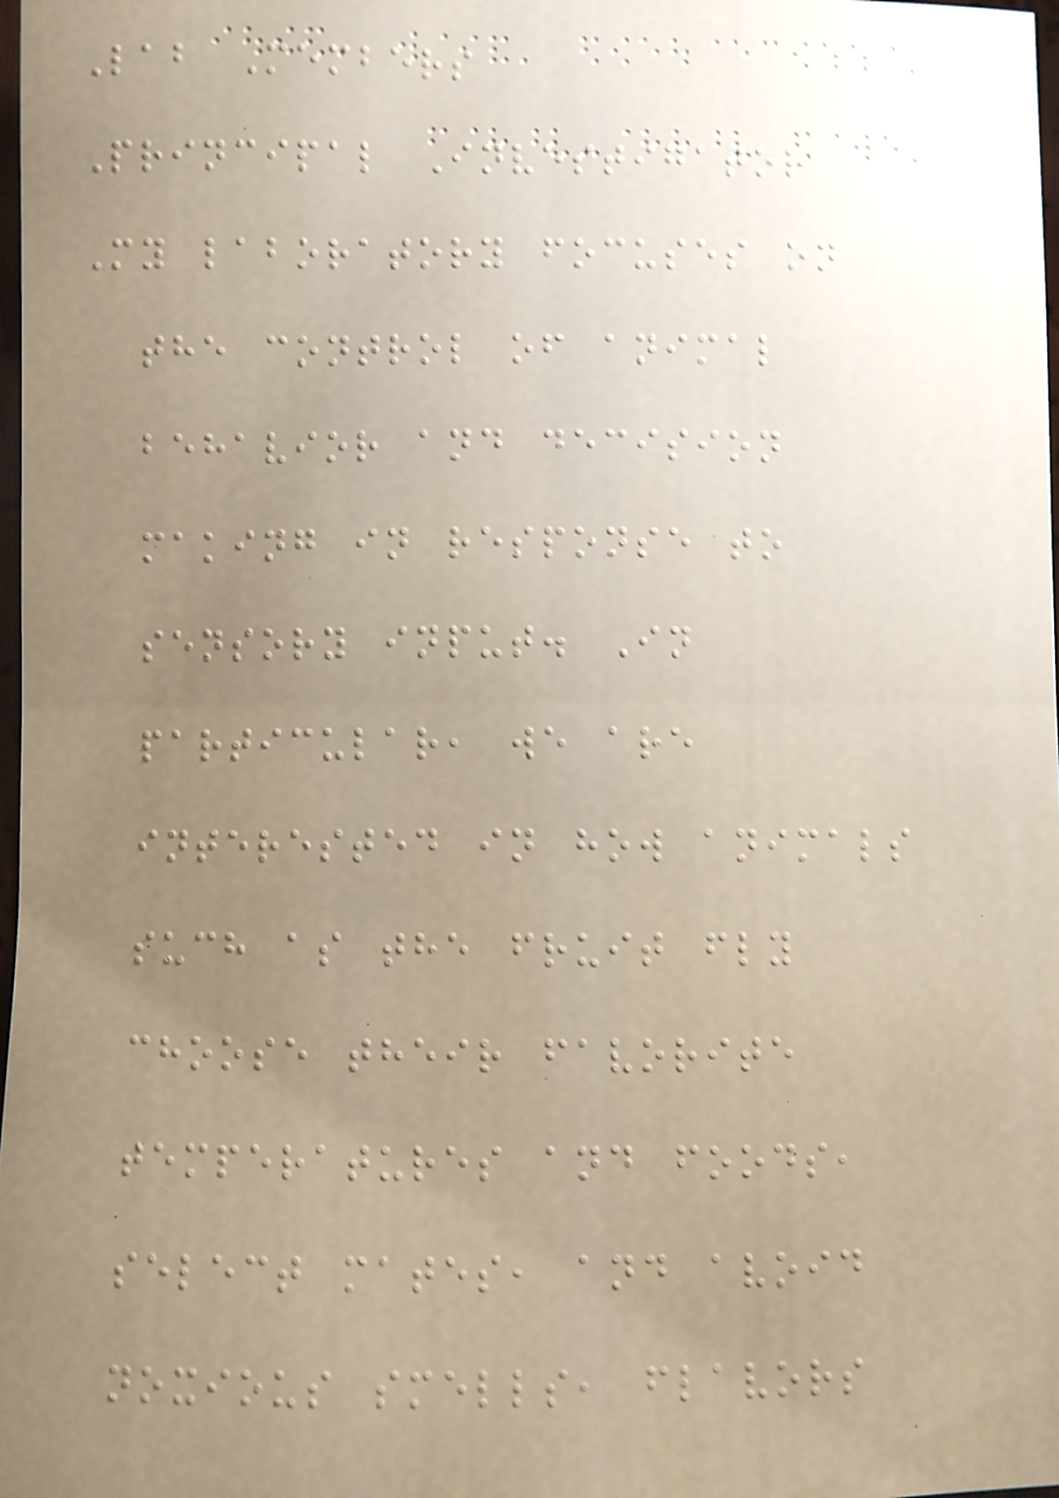Lab Members
Principal Investigator
My laboratory focuses on
the control of animal
behavior and decision
making in response to
sensory input. In
particular, we are
interested in how animals
such as the fruit fly
choose their favorite
temperatures and foods,
select mates, and avoid
noxious smells, flavors
